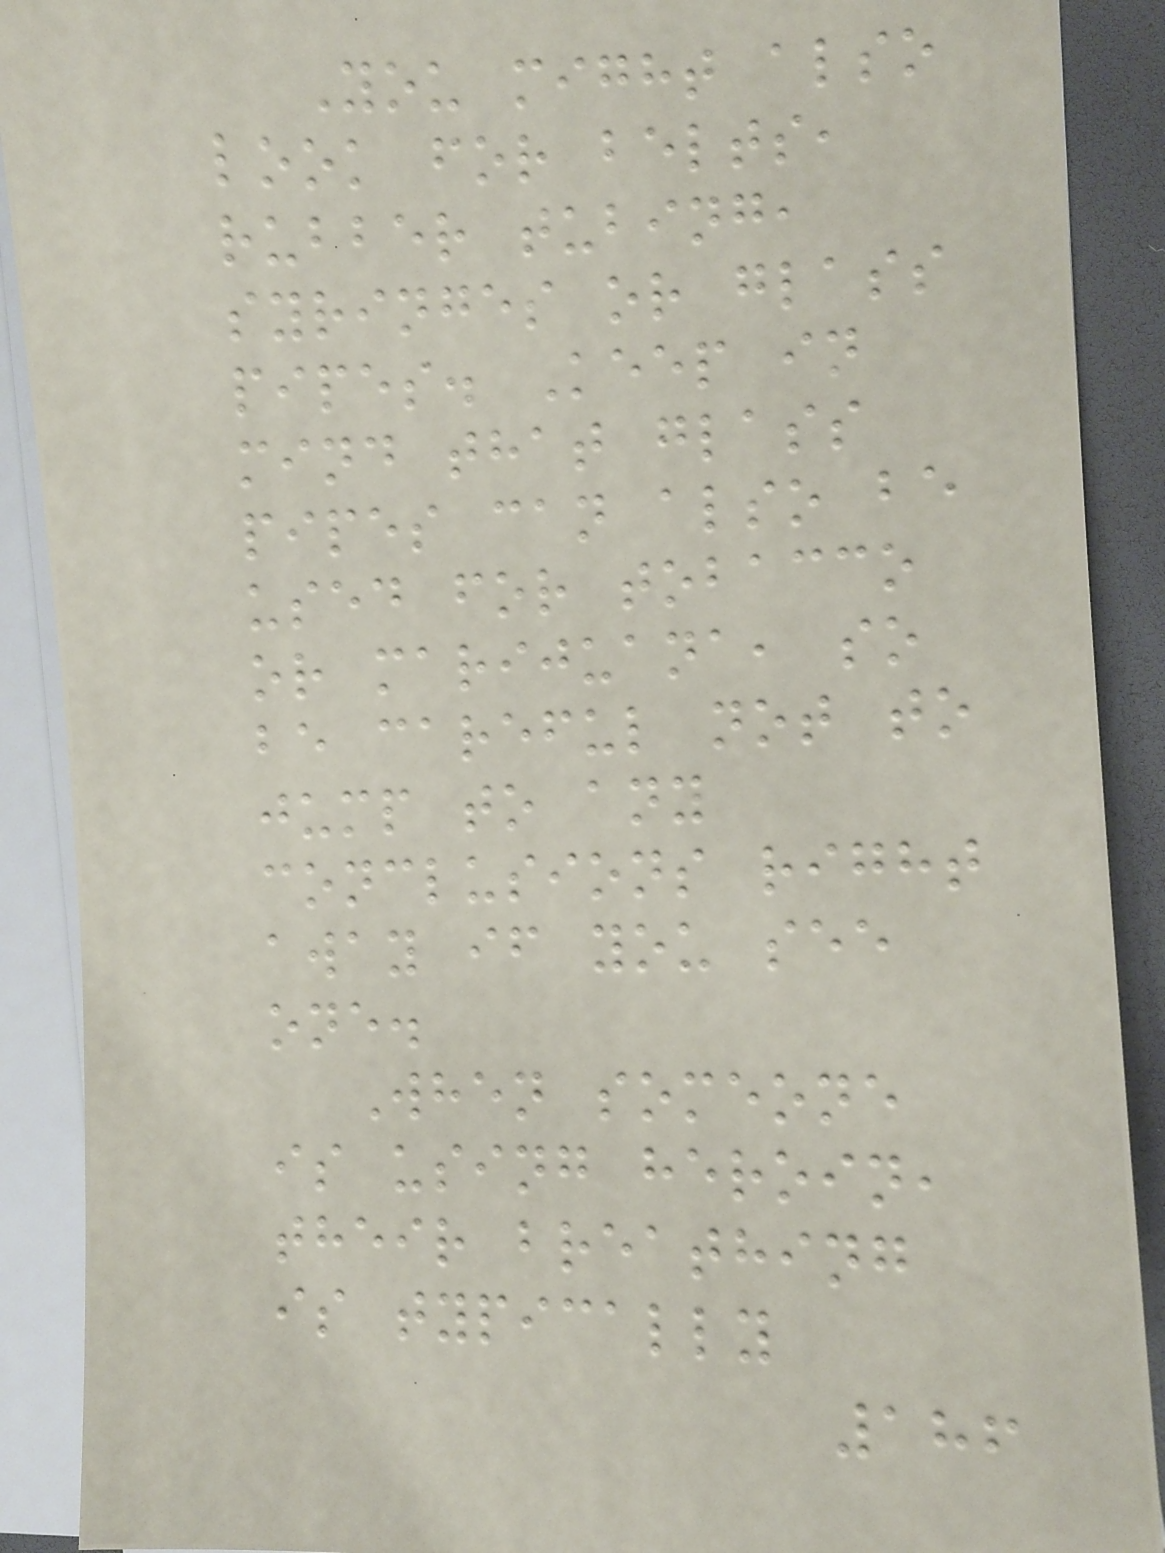You might also
look for belts,
rubber tubing,
syringes or glass
pipes. Keep in
mind that glass
pipes can also be
used for tobacco
or marijuana, so
be careful not to
jump to any
conclusions right
away if you see
one.
When someone
is using heroin,
their breathing
is typically
186
